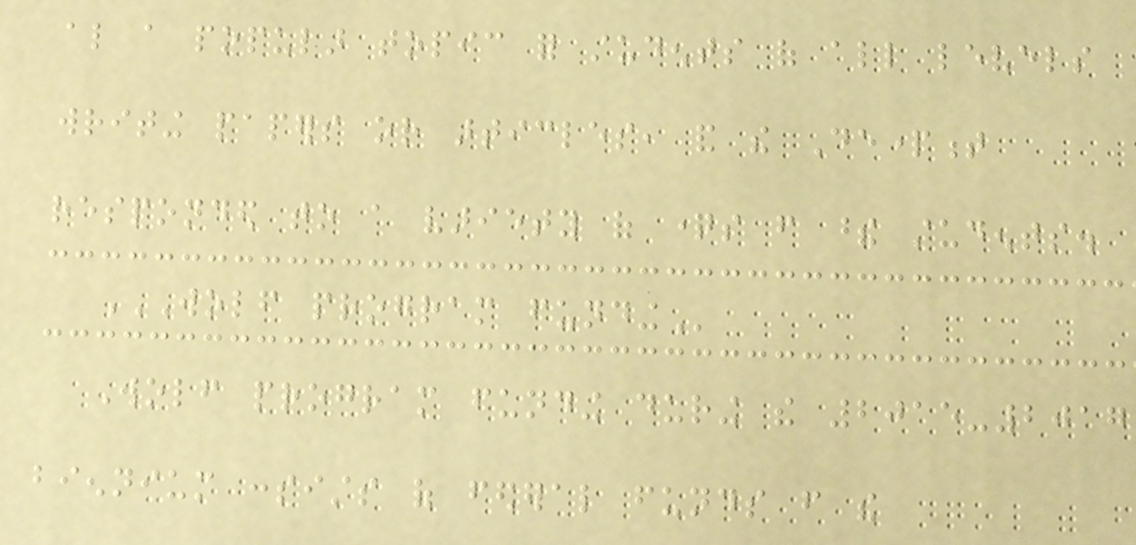also a popular topic for students of all levels
writing papers or articles, and the Department
responded to a variety of questions from these students.
WOLF PROGRAM FUNDING
Wolf program funding during the 2015-2017
biennium consists of federal funds from the
